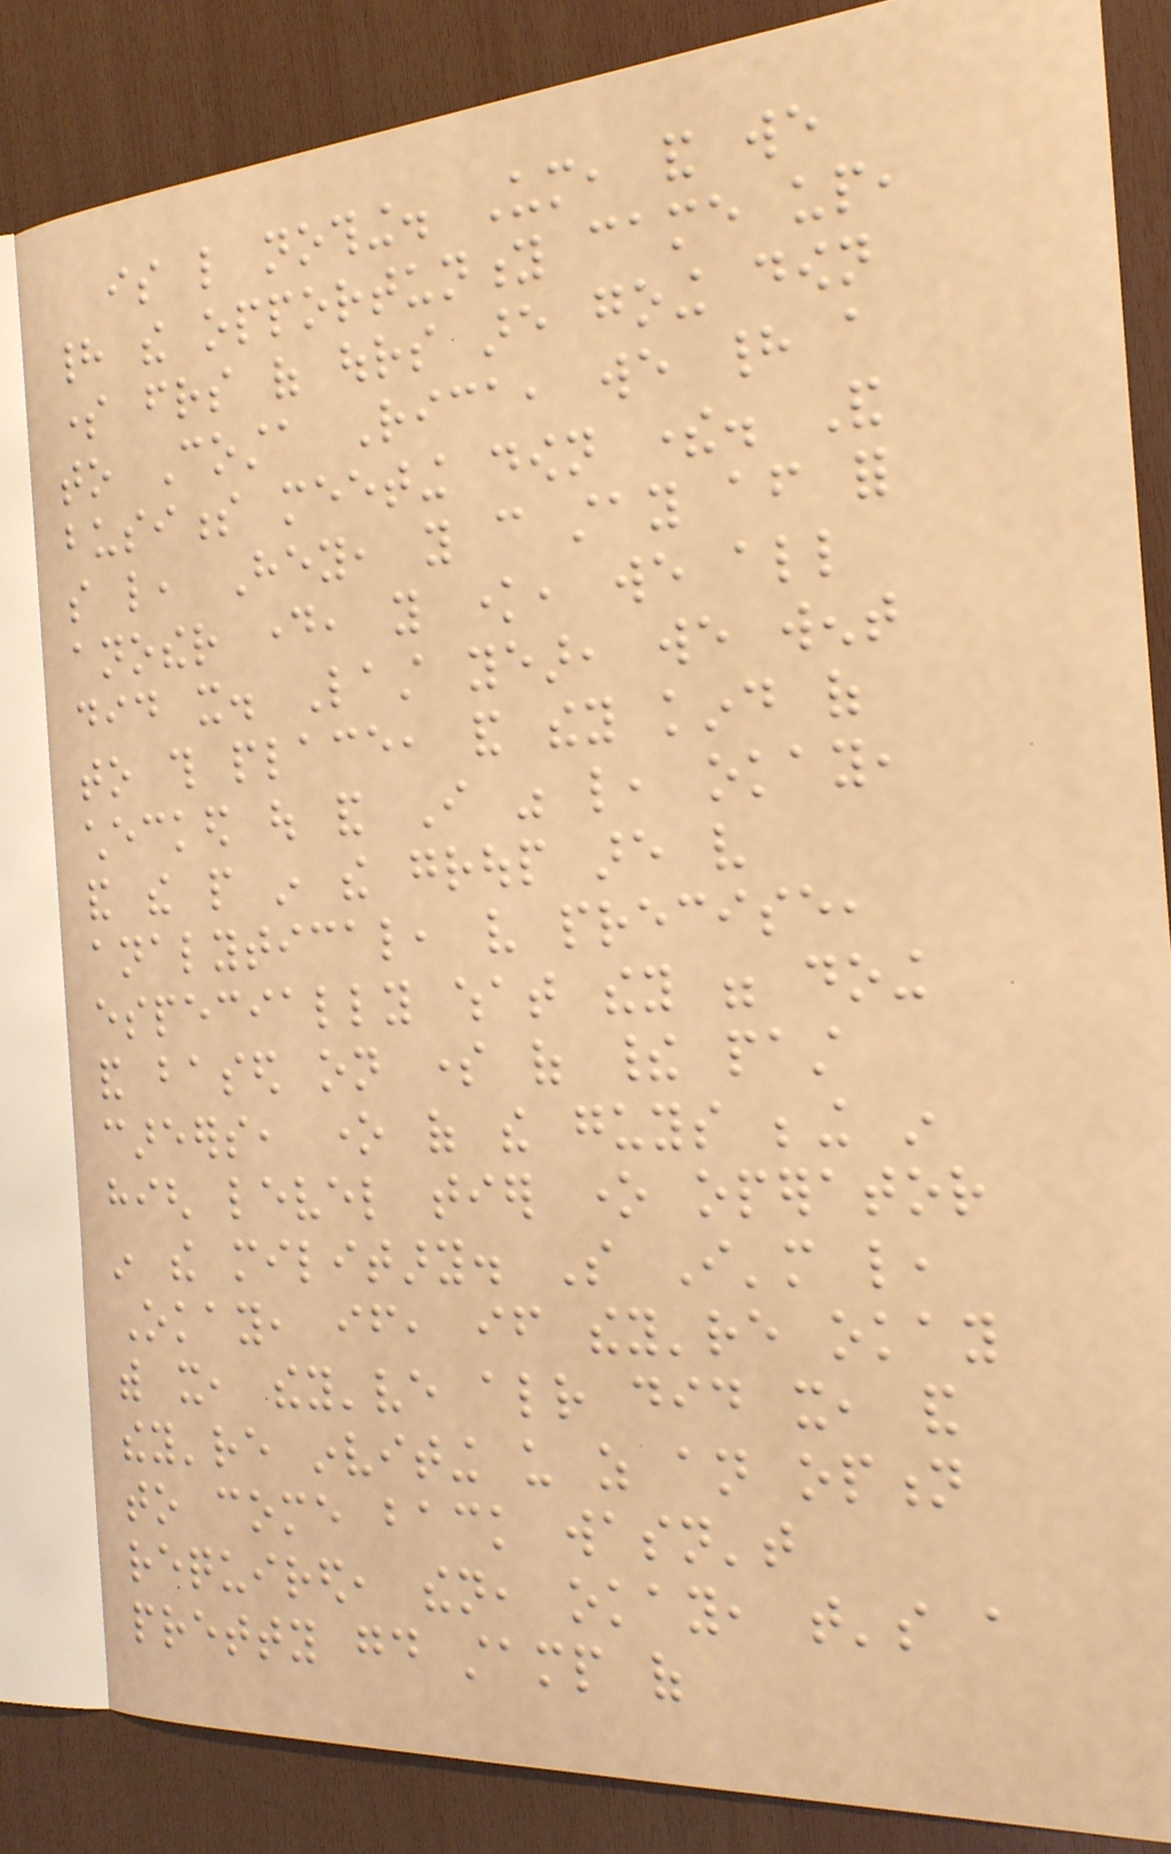is like nothing. Um, and we
had the opportunity came up,
some friends of ours are going down
to Costa Rica, we had a
business meeting down there. And
so like, Hey, you can stay after for
another day, you know, we all
did it. Last year, we went
to this place, and they kind of
checked out and I was like, okay,
and the people in the group are very
analytical, very precise,
especially what they were doing
and based on some of their past
careers, one of the guys being in
high level tier one operator
in the military. So I'm like,
Okay, if, if they're okay
with it, they've already did it, and
they're inviting us as an option
to come back wasn't
required, then, okay, that's a
pretty good stamp of
